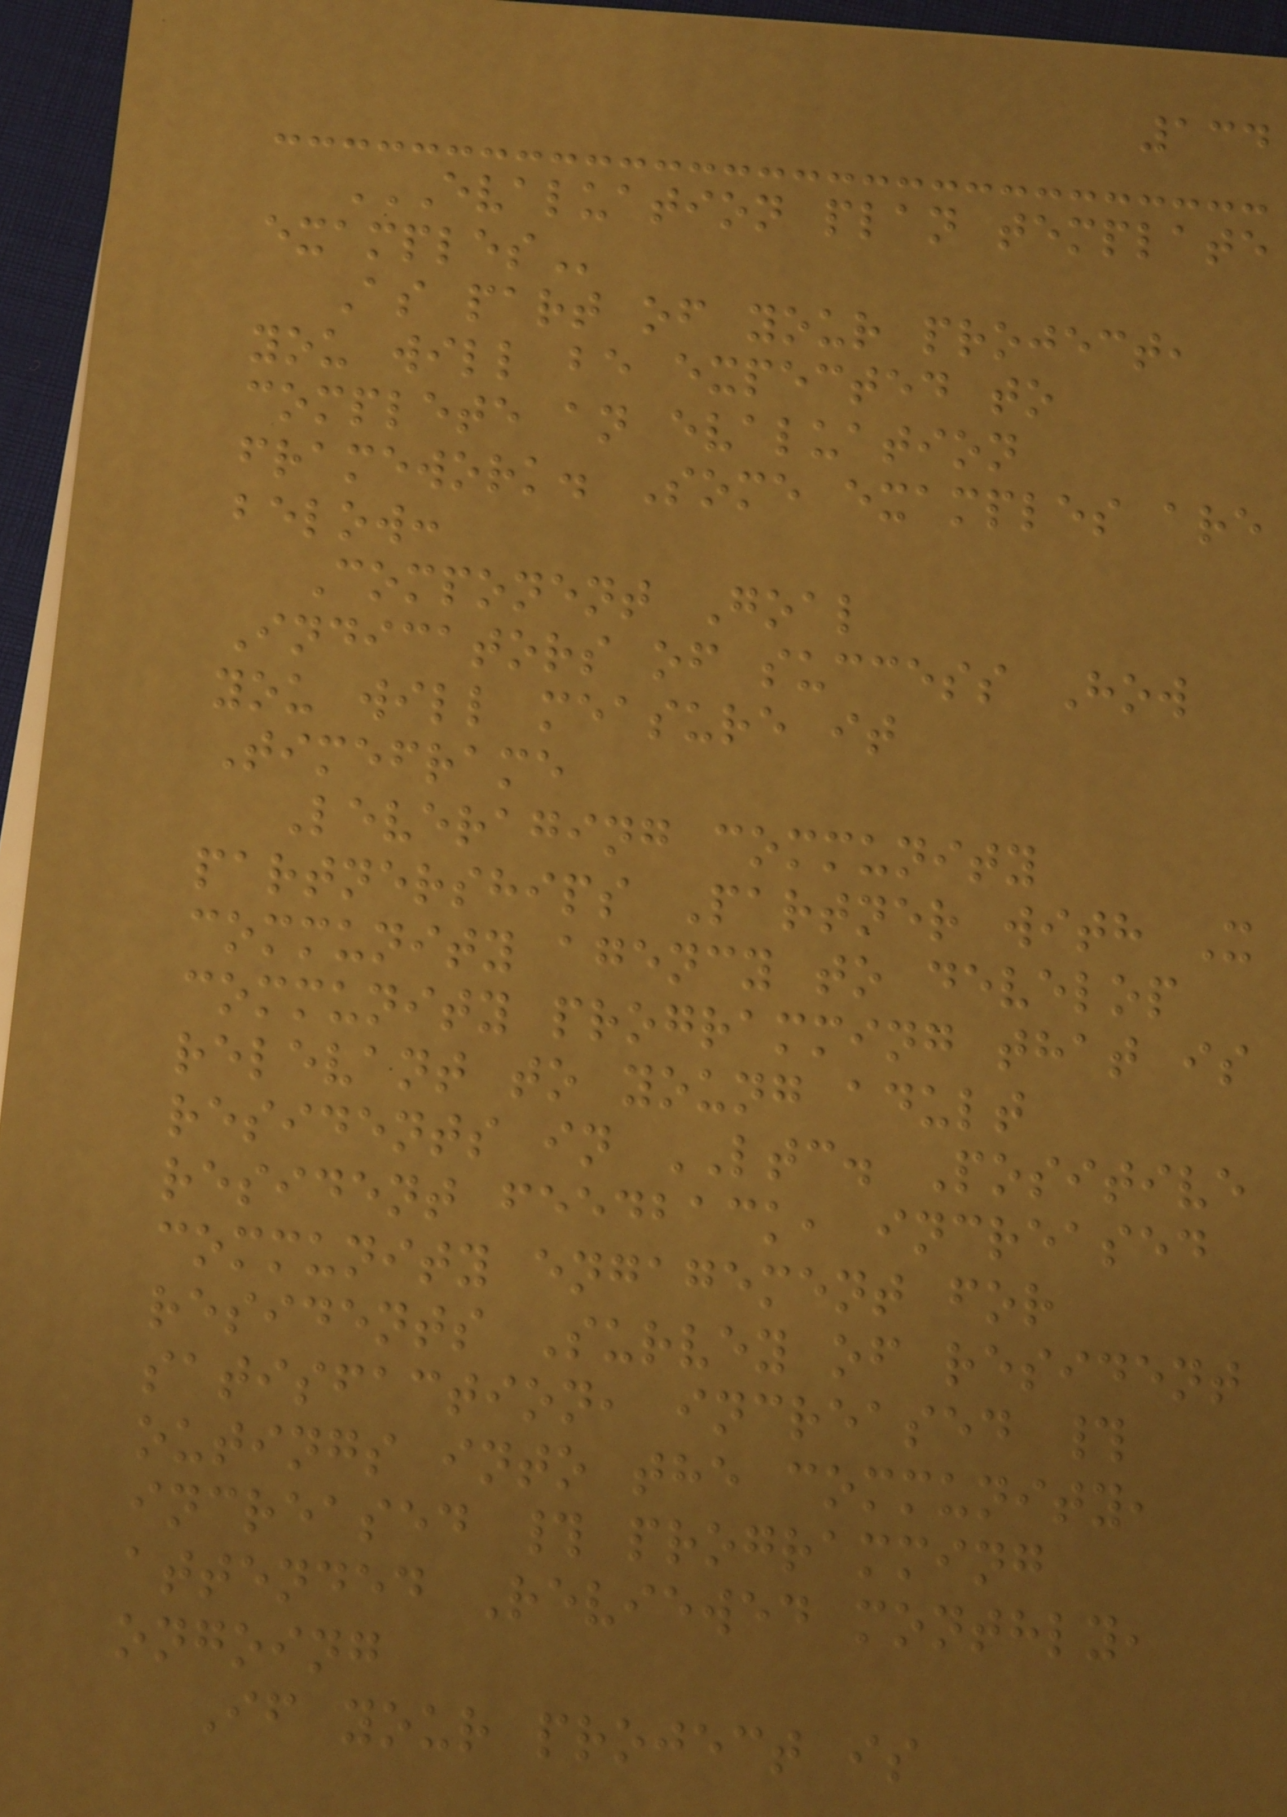134
EVALUATION PLAN TEMPLATE
EXAMPLES
As part of your project,
you will be expected to
complete an evaluation
framework. Some examples are
below:
Component Goal
Indicators of success How
you will measure it
Timeframe
Leveraging community
partnerships Partner with X
community agency to develop
community programming that is
relevant to young adult
residents in LTC. Positive
resident feedback, increased
community engagement for
residents Survey of resident
satisfaction, increased #
outings into the community,
increased # programming
attended Reviewed monthly,
ongoing
If your project is
